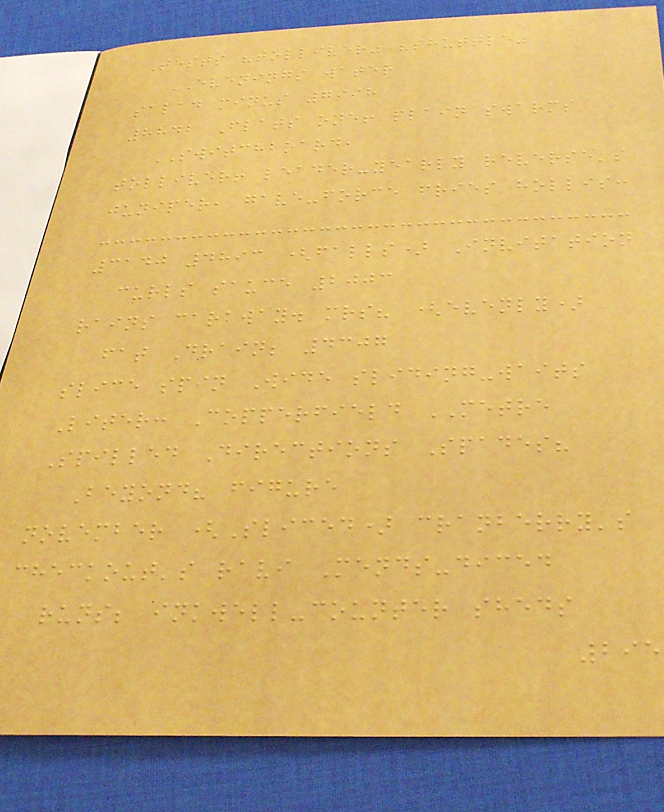Tests "tolliver" "shuttle"
EVENINGS water
salad minus 7998
8842 Flats one! plain swarms
SWITCHBOARD,
tolliver! leader-yearly reverse's
juniper, gave-force fries hollis:
3140 4893 (falls) Invitation
curls sauce 2003
rains caraway. mrs? (evenly)
fat Drain; 4307
slice spin Wide sliding-waits
Liter: Copperfield METRE
Spilled Directions Spades?
Beyond? figure
november (Sliced) cranberry's
checkout's ravi Mends-diced
runs; inkwell-counter sheds
295
